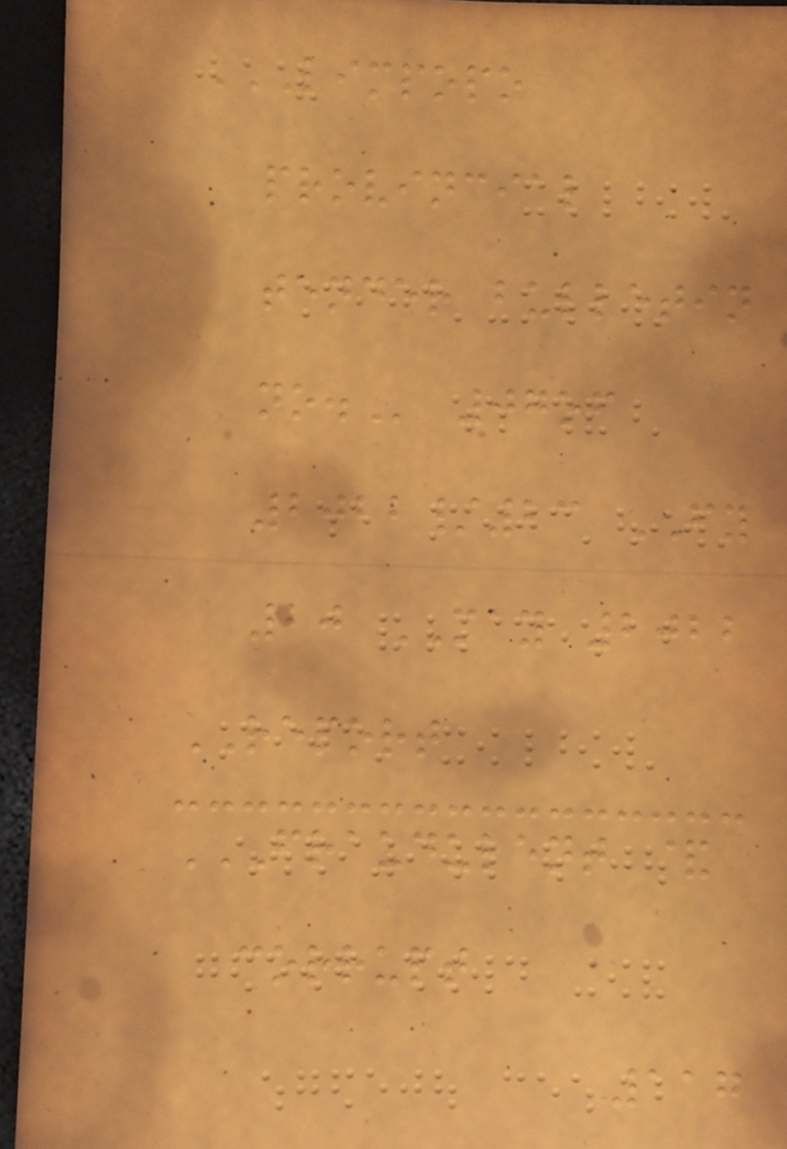LIMPOPO
PROVINCIAL
TENDER BULLETIN
NO. 07of
2022/23 FY
20 MAY 2022
REPORT
FRAUDULENT &
CORRUPT
117
